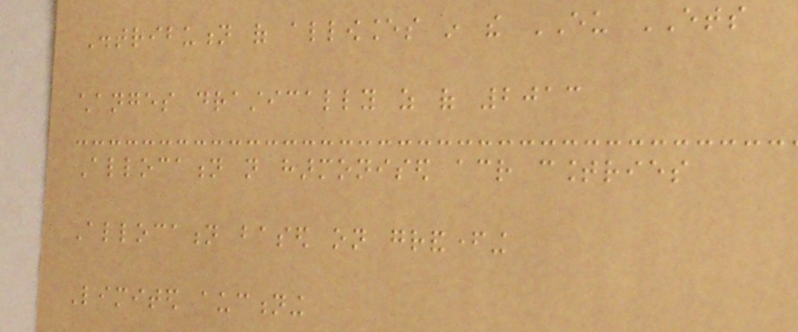Distribution of allowances in the EU ETS
changes drastically as of 2013
Allocation not harmonised across countries
Allocation based on grandfathering
Limited auctioning
